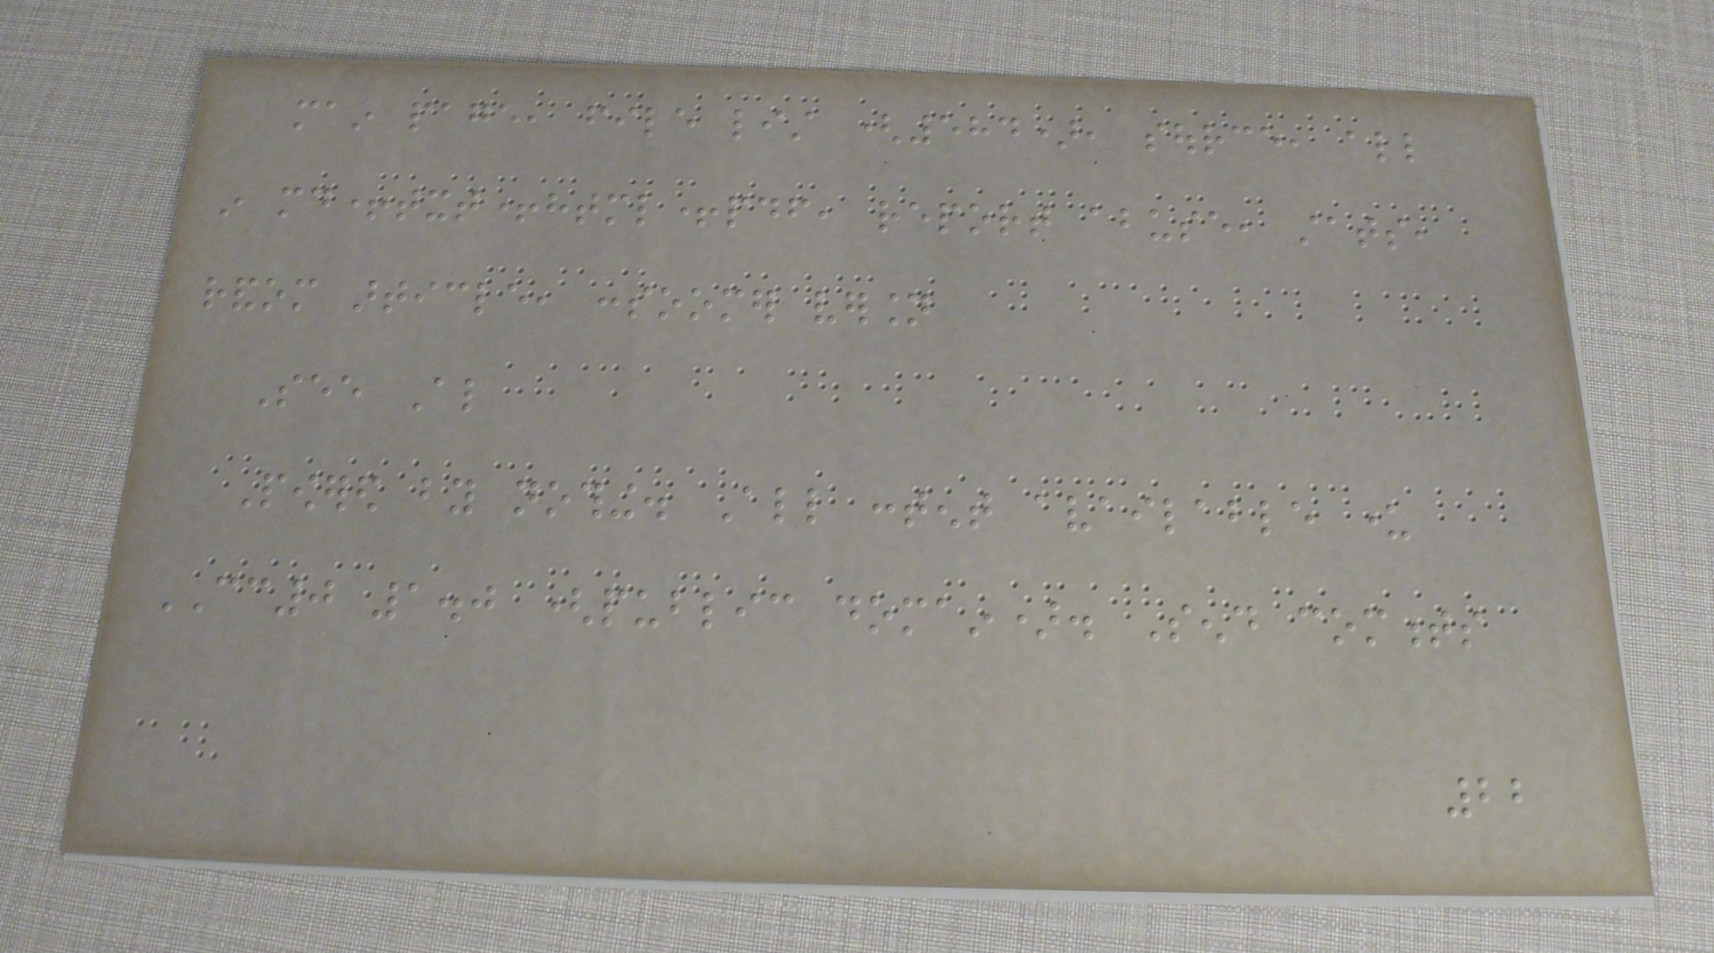main page, file list (584), source, all
in md+txt+html+pdf, report abuse, stats,
random article, consoomer version
See Also
Powered by nothing. All content available under
CC0 1.0 (public domain). Send comments
22
